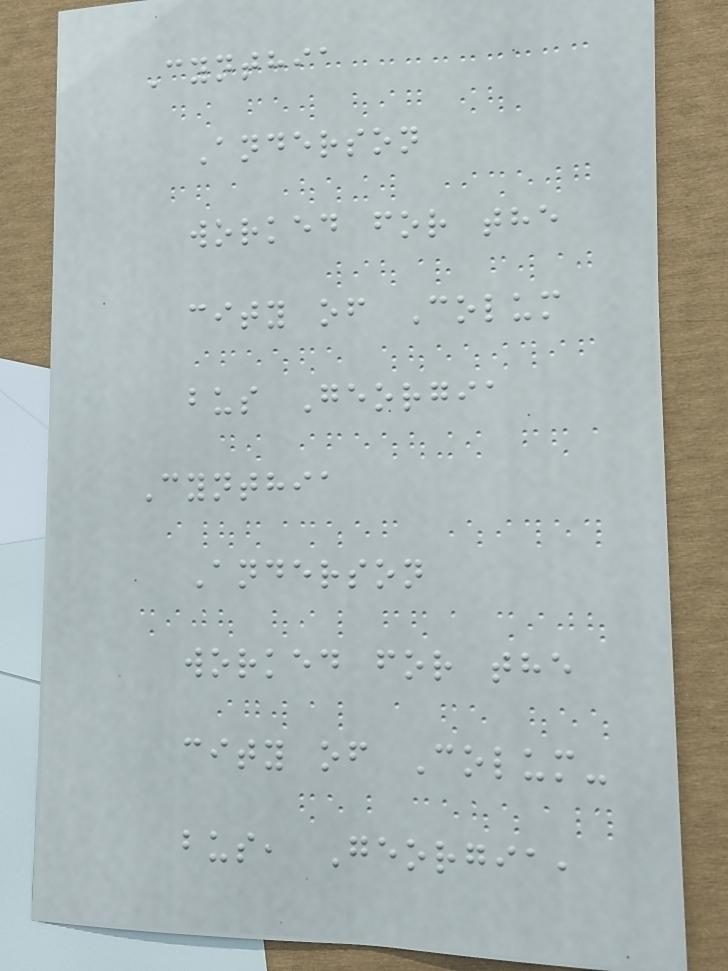Cynthia
Anderson
worked for the
city of Colum
bus Georgia
Cynthia
Anderson
worked for the
city of Colum-
bus, Georgia,
